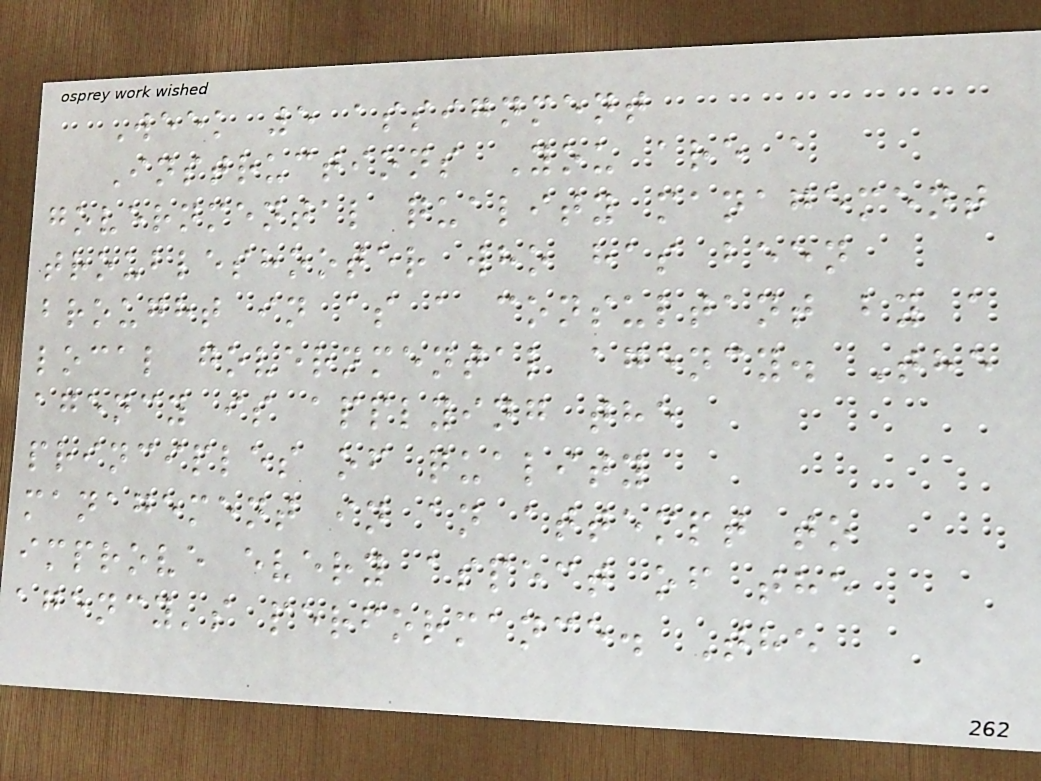Week 5 assignment
Instructions You are a
governmental quality management
troubleshooter who has been
brought in as a consultant by a
local governmental agency. The
agency is applying the
principles of quality
management in an attempt to
improve every aspect of the
agency's performance. The
